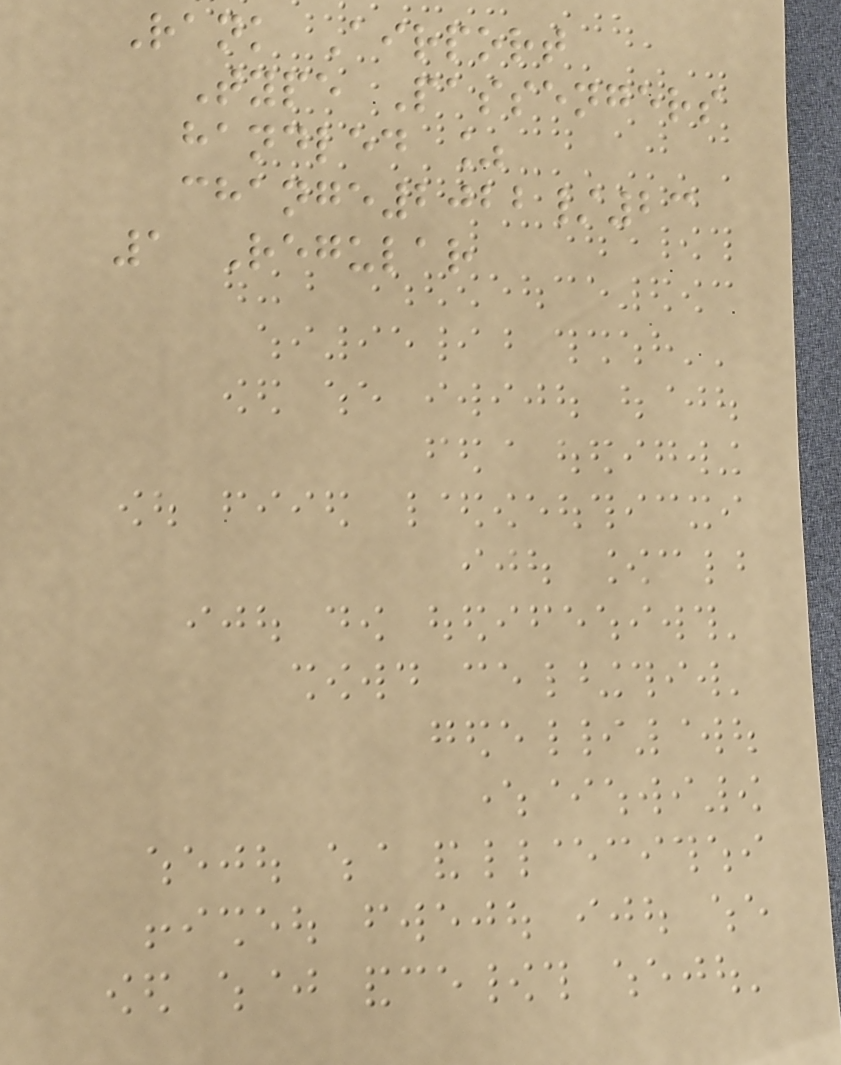Rank Airport
Type Passengers
handled %
change2022/23
1 Regular
